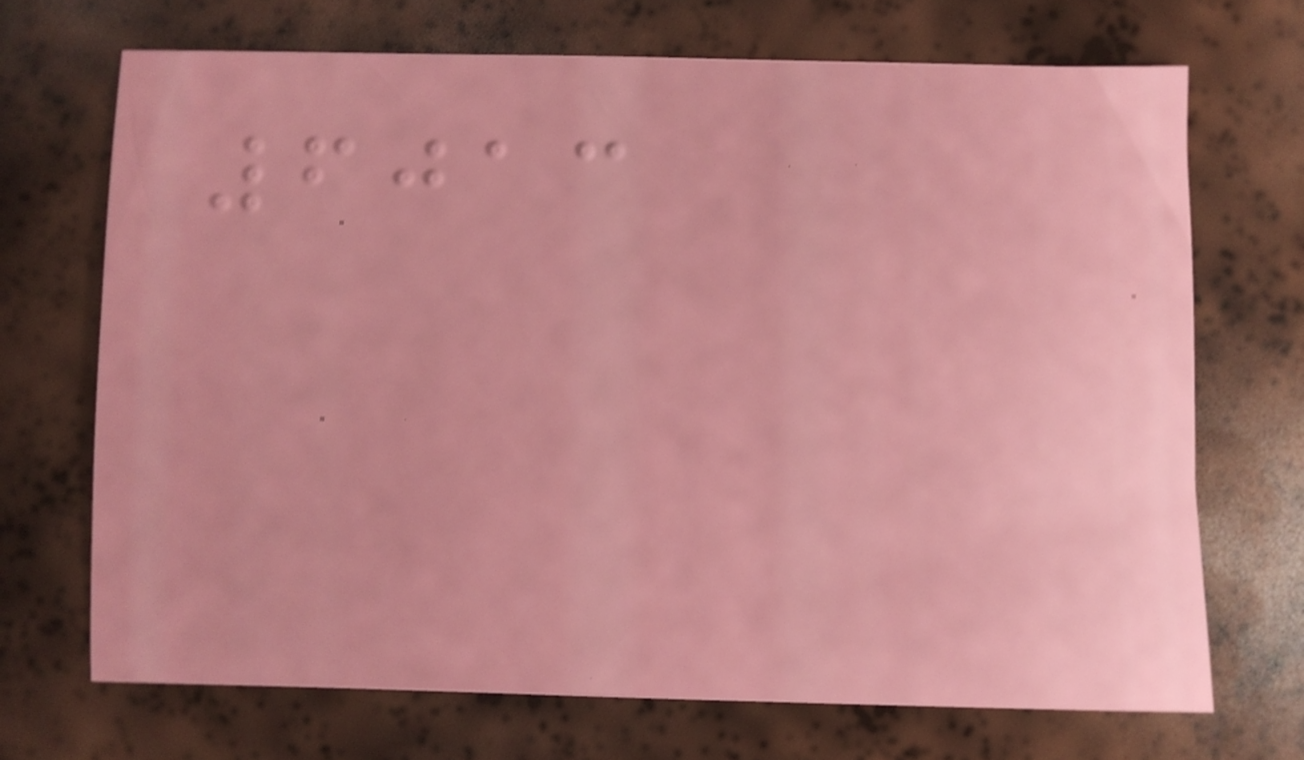6013
